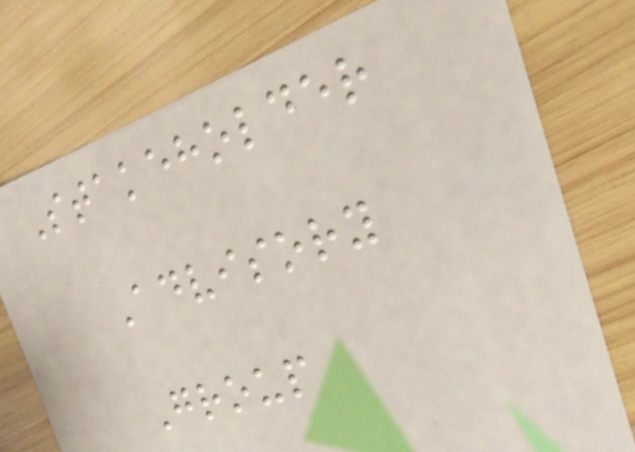Stakeholder
Advisory
Group
